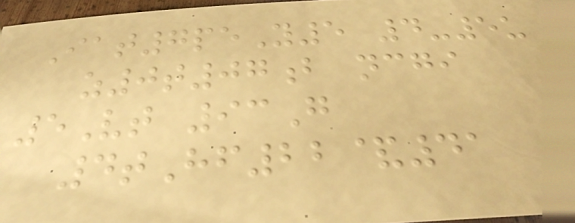Iat7peY5 4-5u
z0t07b ncgi
5Vt 93G
4tHf22&41
